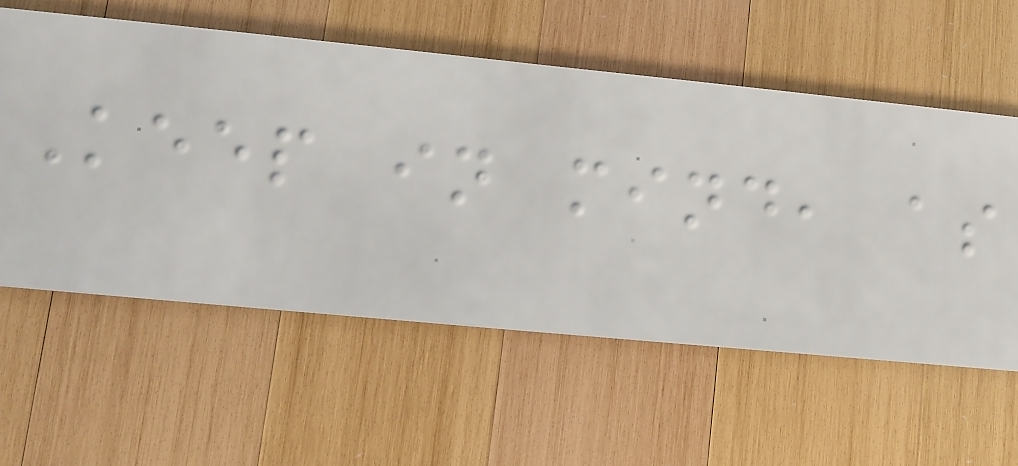Keep in mind, as
